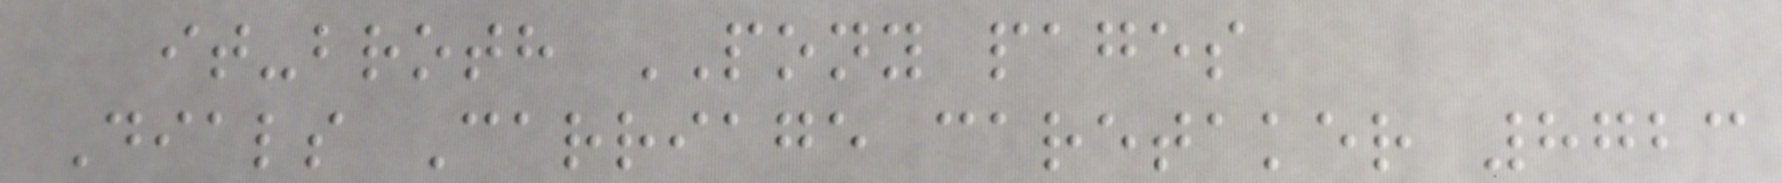it-broth PONY pages
Dials Carriage caretaker 8723
